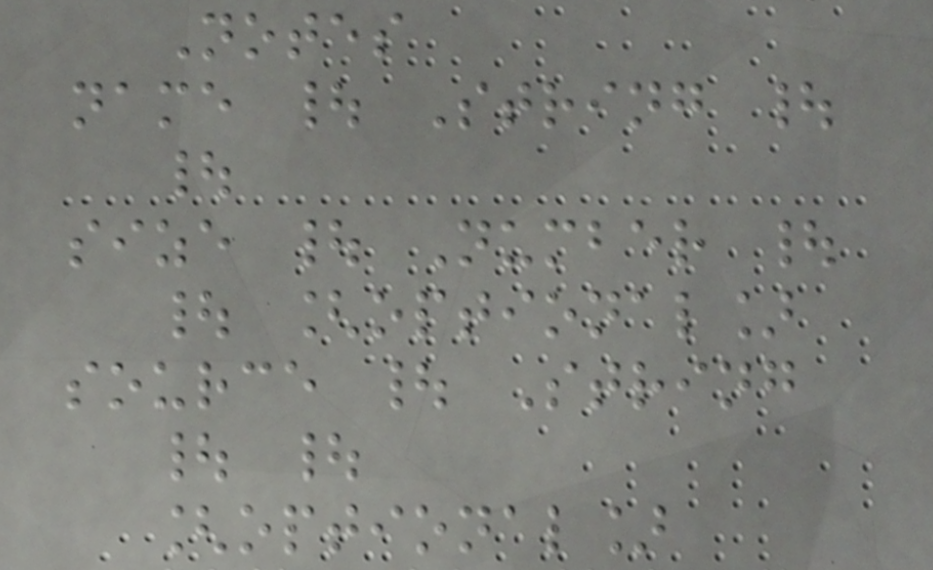Notes
name | String |
|
size | Number |
| [optional]
source | String
| |
[optional]
